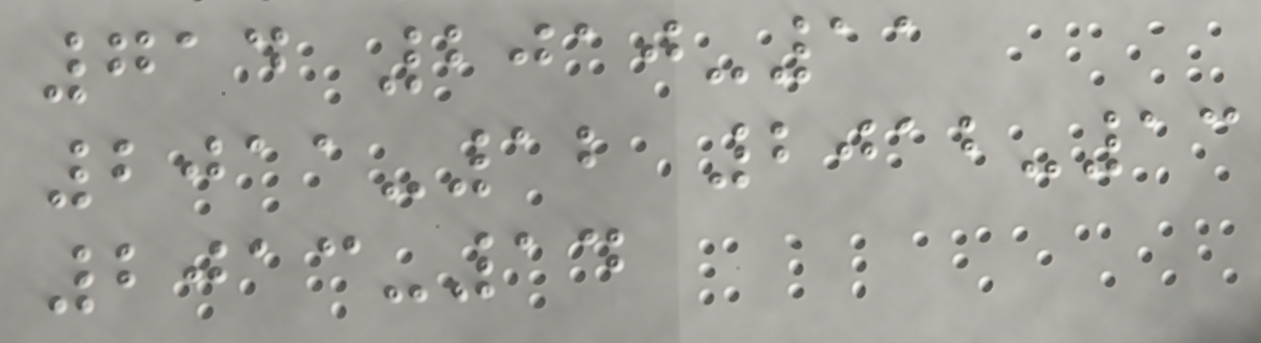714 2010-11
2011-12 2012-13
2013-14
